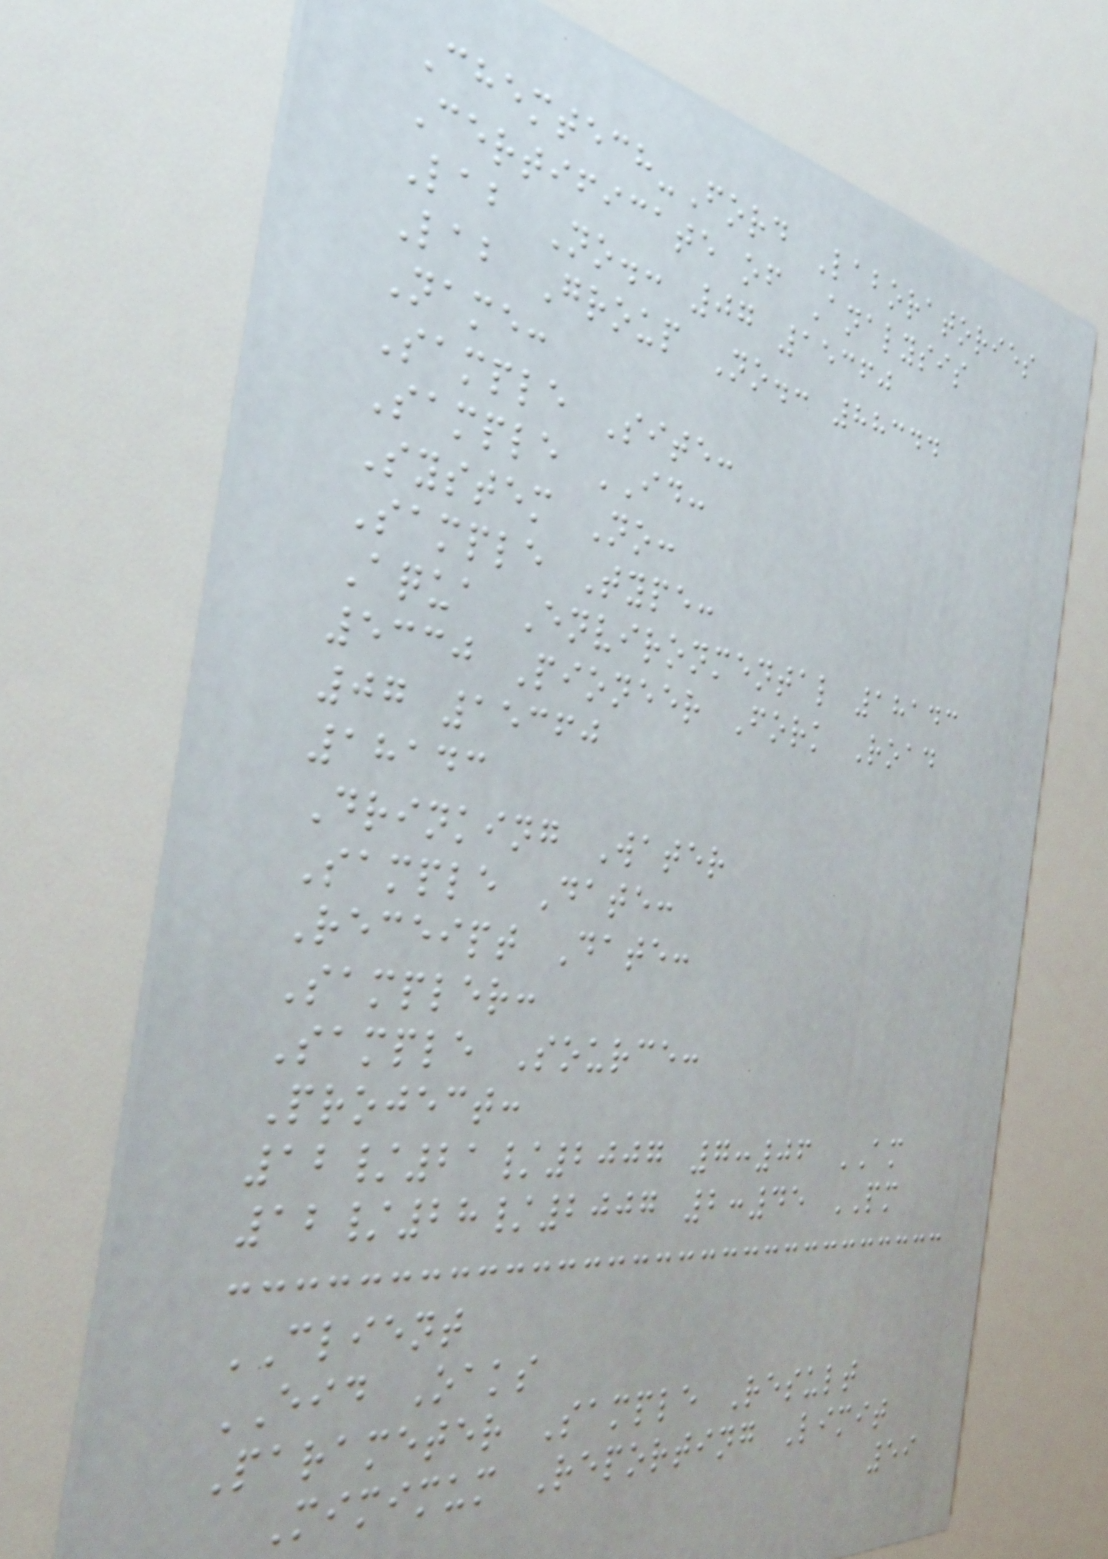Chemtech-Ford Laboratories
Certificate of Analysis
Lab No.: 07 15360
Lab Group No.: 88344
Name:
Sample Site:
Sample ID:
System No:
Sample Type:
Aqua Environmental 18143
5330 Pioneer Fork Road
07 15360
18143
Drinking Water
Sample Date:
Receipt Date:
Sampler:
Sample Source:
Project:
12/21/2007 7:06 AM
12/28/2007 2:45 PM
CLIENT
EID Oaks
Parameter Sample Result
Mimimum Reporting Limit
59
